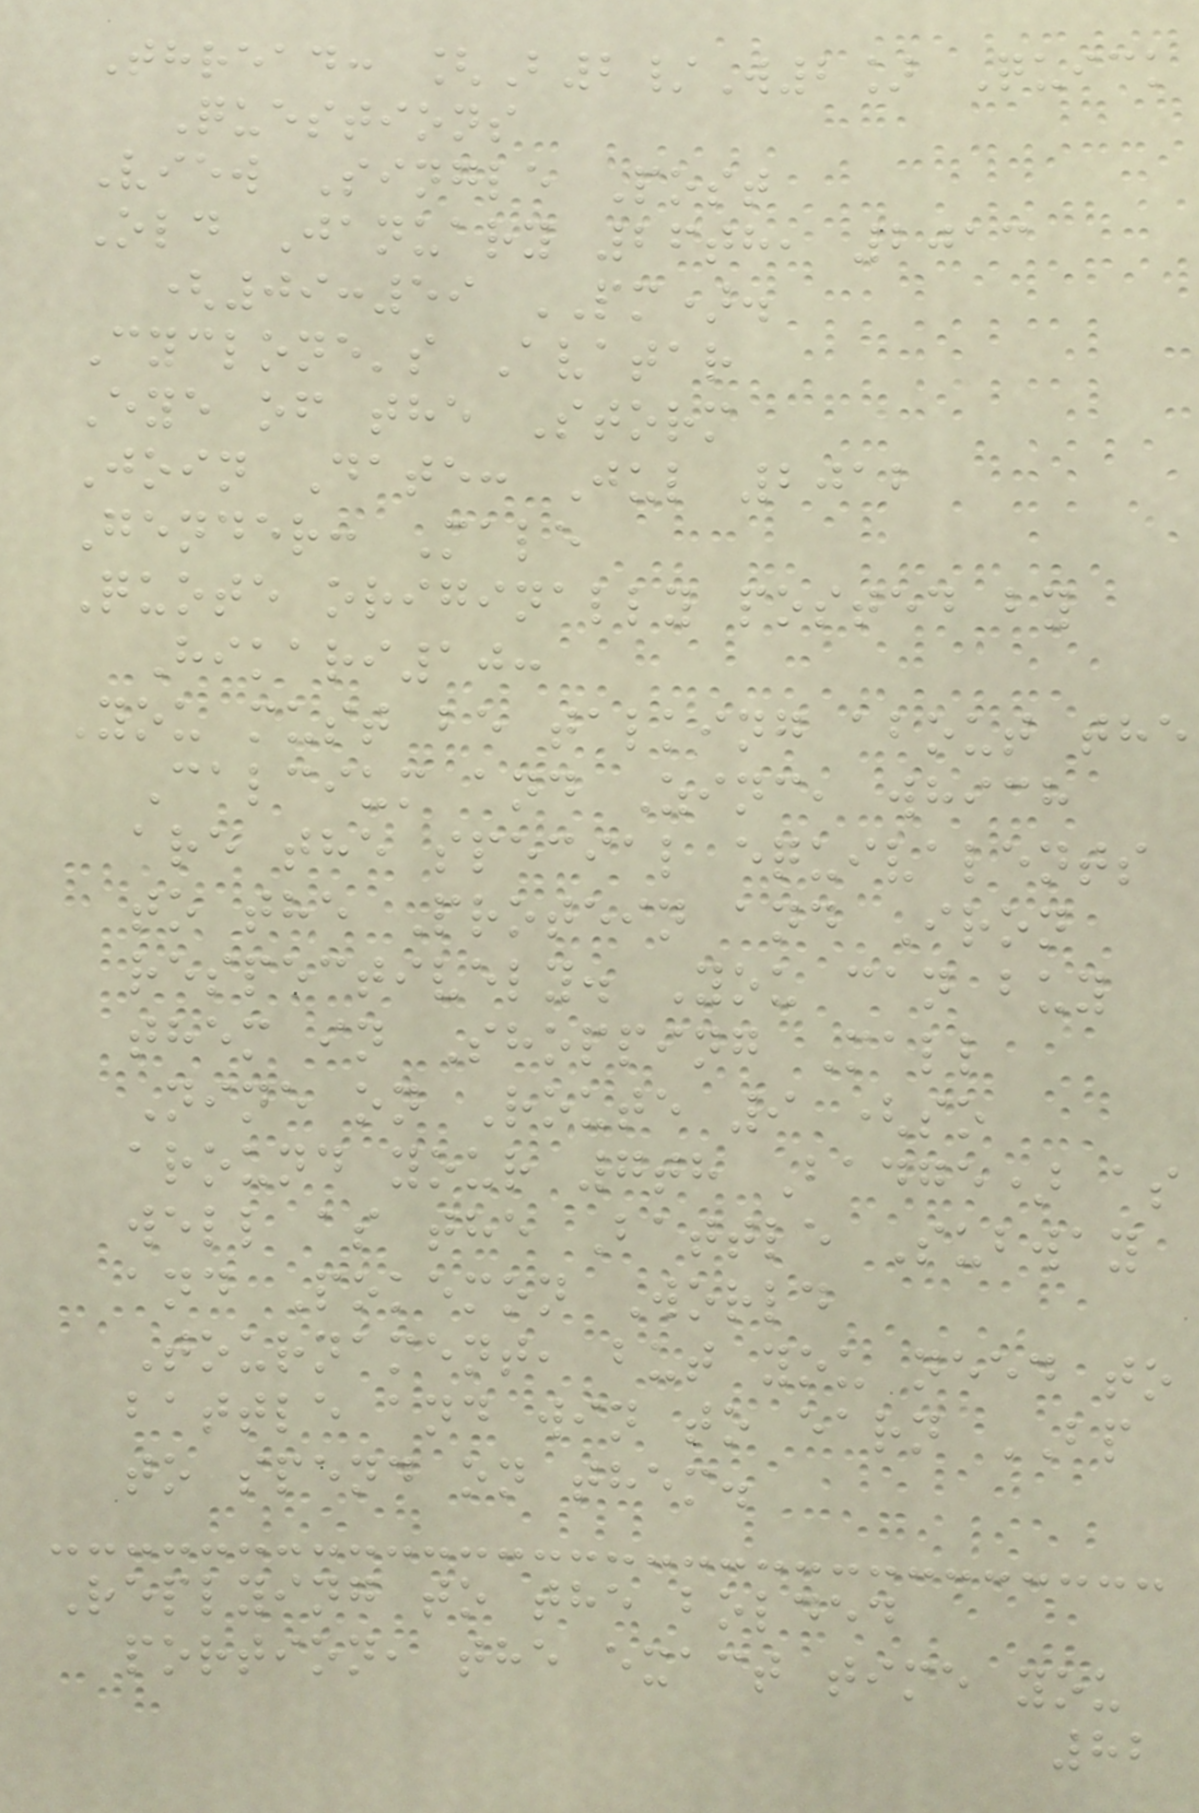Thread: [B2/W2] Quick
Questions
View Single Post
Old January 26th, 2013
(09:59 PM).
Cyclone's Avatar
Eye of the Storm
Join Date: Jul 2012
Gender: Male
Quote originally posted by
Hikari10:
You must be talking about the
Calcium and Zinc, which
are the special equivalents
to the Protein and Iron
respectively. You can buy
them in Shopping Mall
Nine on Route 9 (so
around your 7th Badge) as
well as the Battle Subway
and Pokemon World
Tournament, but you need to
battle and win to earn BP
to spend on them.
Replying to the bolded
portion, the exact time you
82
